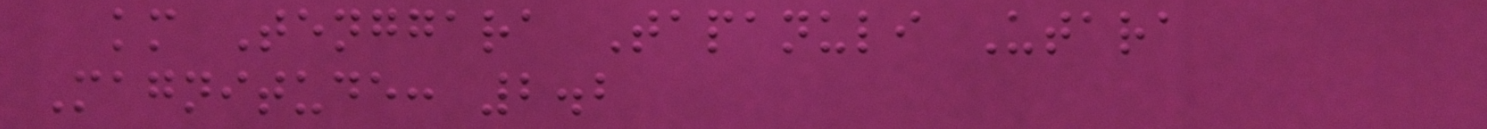km Tenggara Tapanuli Utara
Magnitude: 2.2
